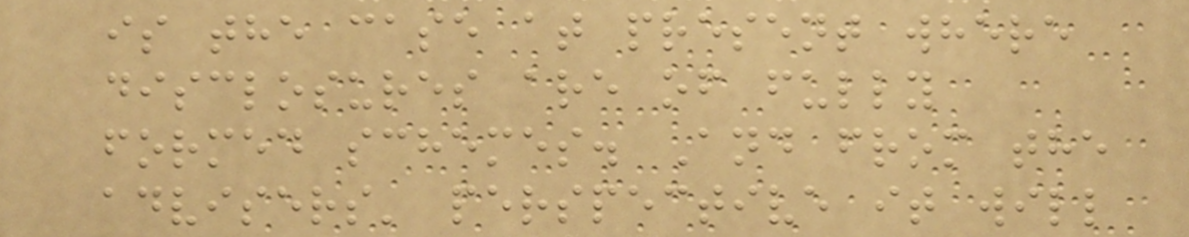is the case at present where
disclosures are of fully
formed schemes. And from the
advisers' perspective it will
